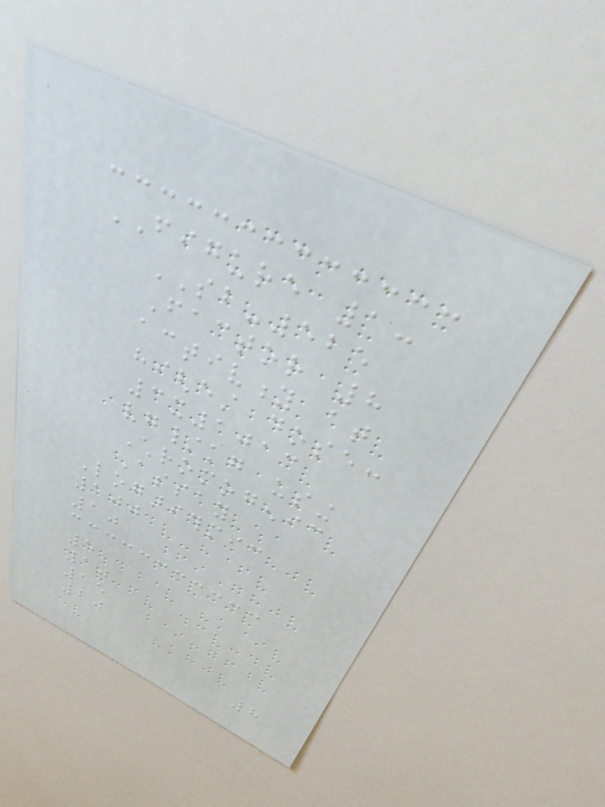FIGURE 1:
SB-525
Factor 8
activity at
highest dose:
3x1013
vg/kg using
Chromogenic
Assay
Logarithmic
100
10
5
10
15
20
8
